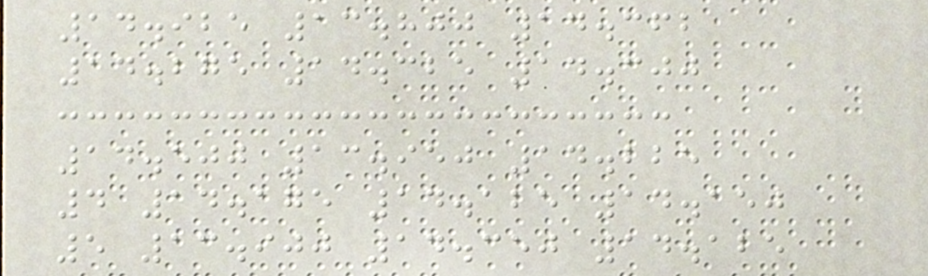14.925 13.800 14.362
14.275 14.325 14.300
14.500 13.950 14.225
4 14.175 14.125 14.150
5 13.900 14.350 14.125
